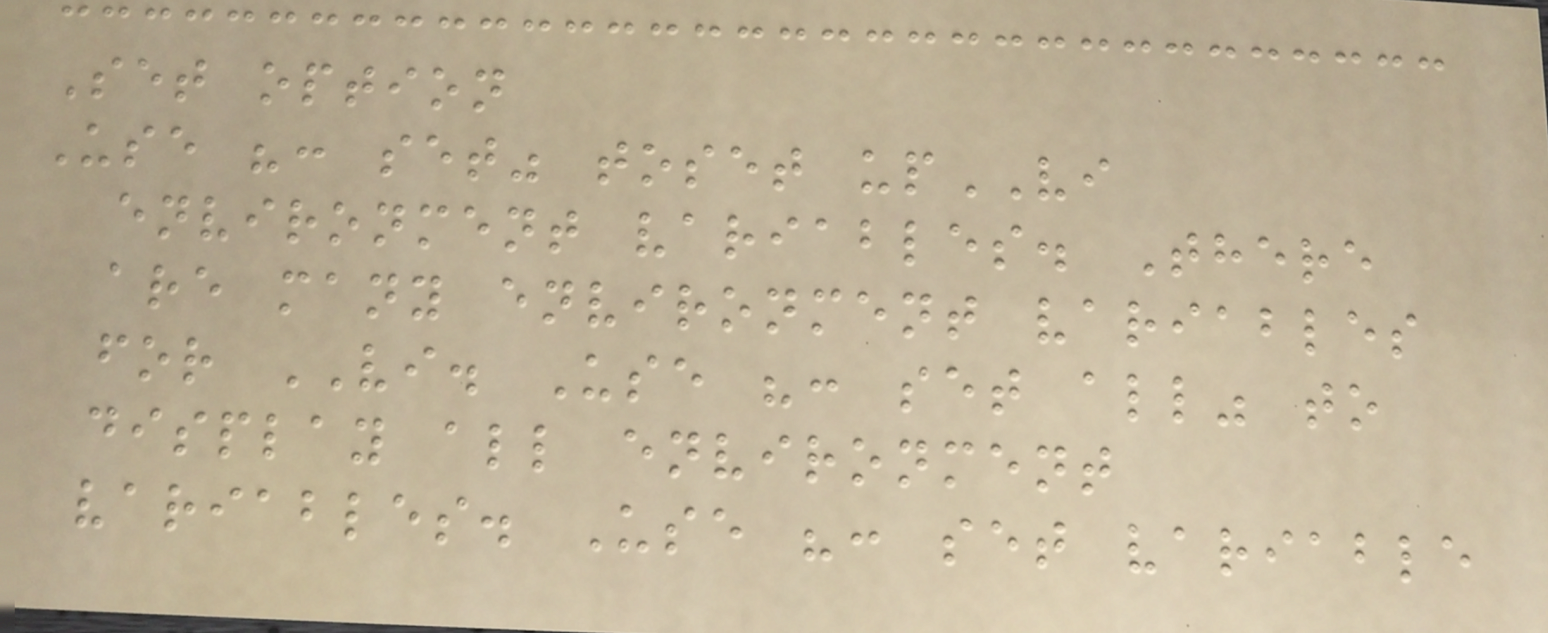Set option
Use ": set" toset upVI
environment variables. There
are many environment variables
for VI. Use ": set all" to
display all environment
variables. Use ": set variable
